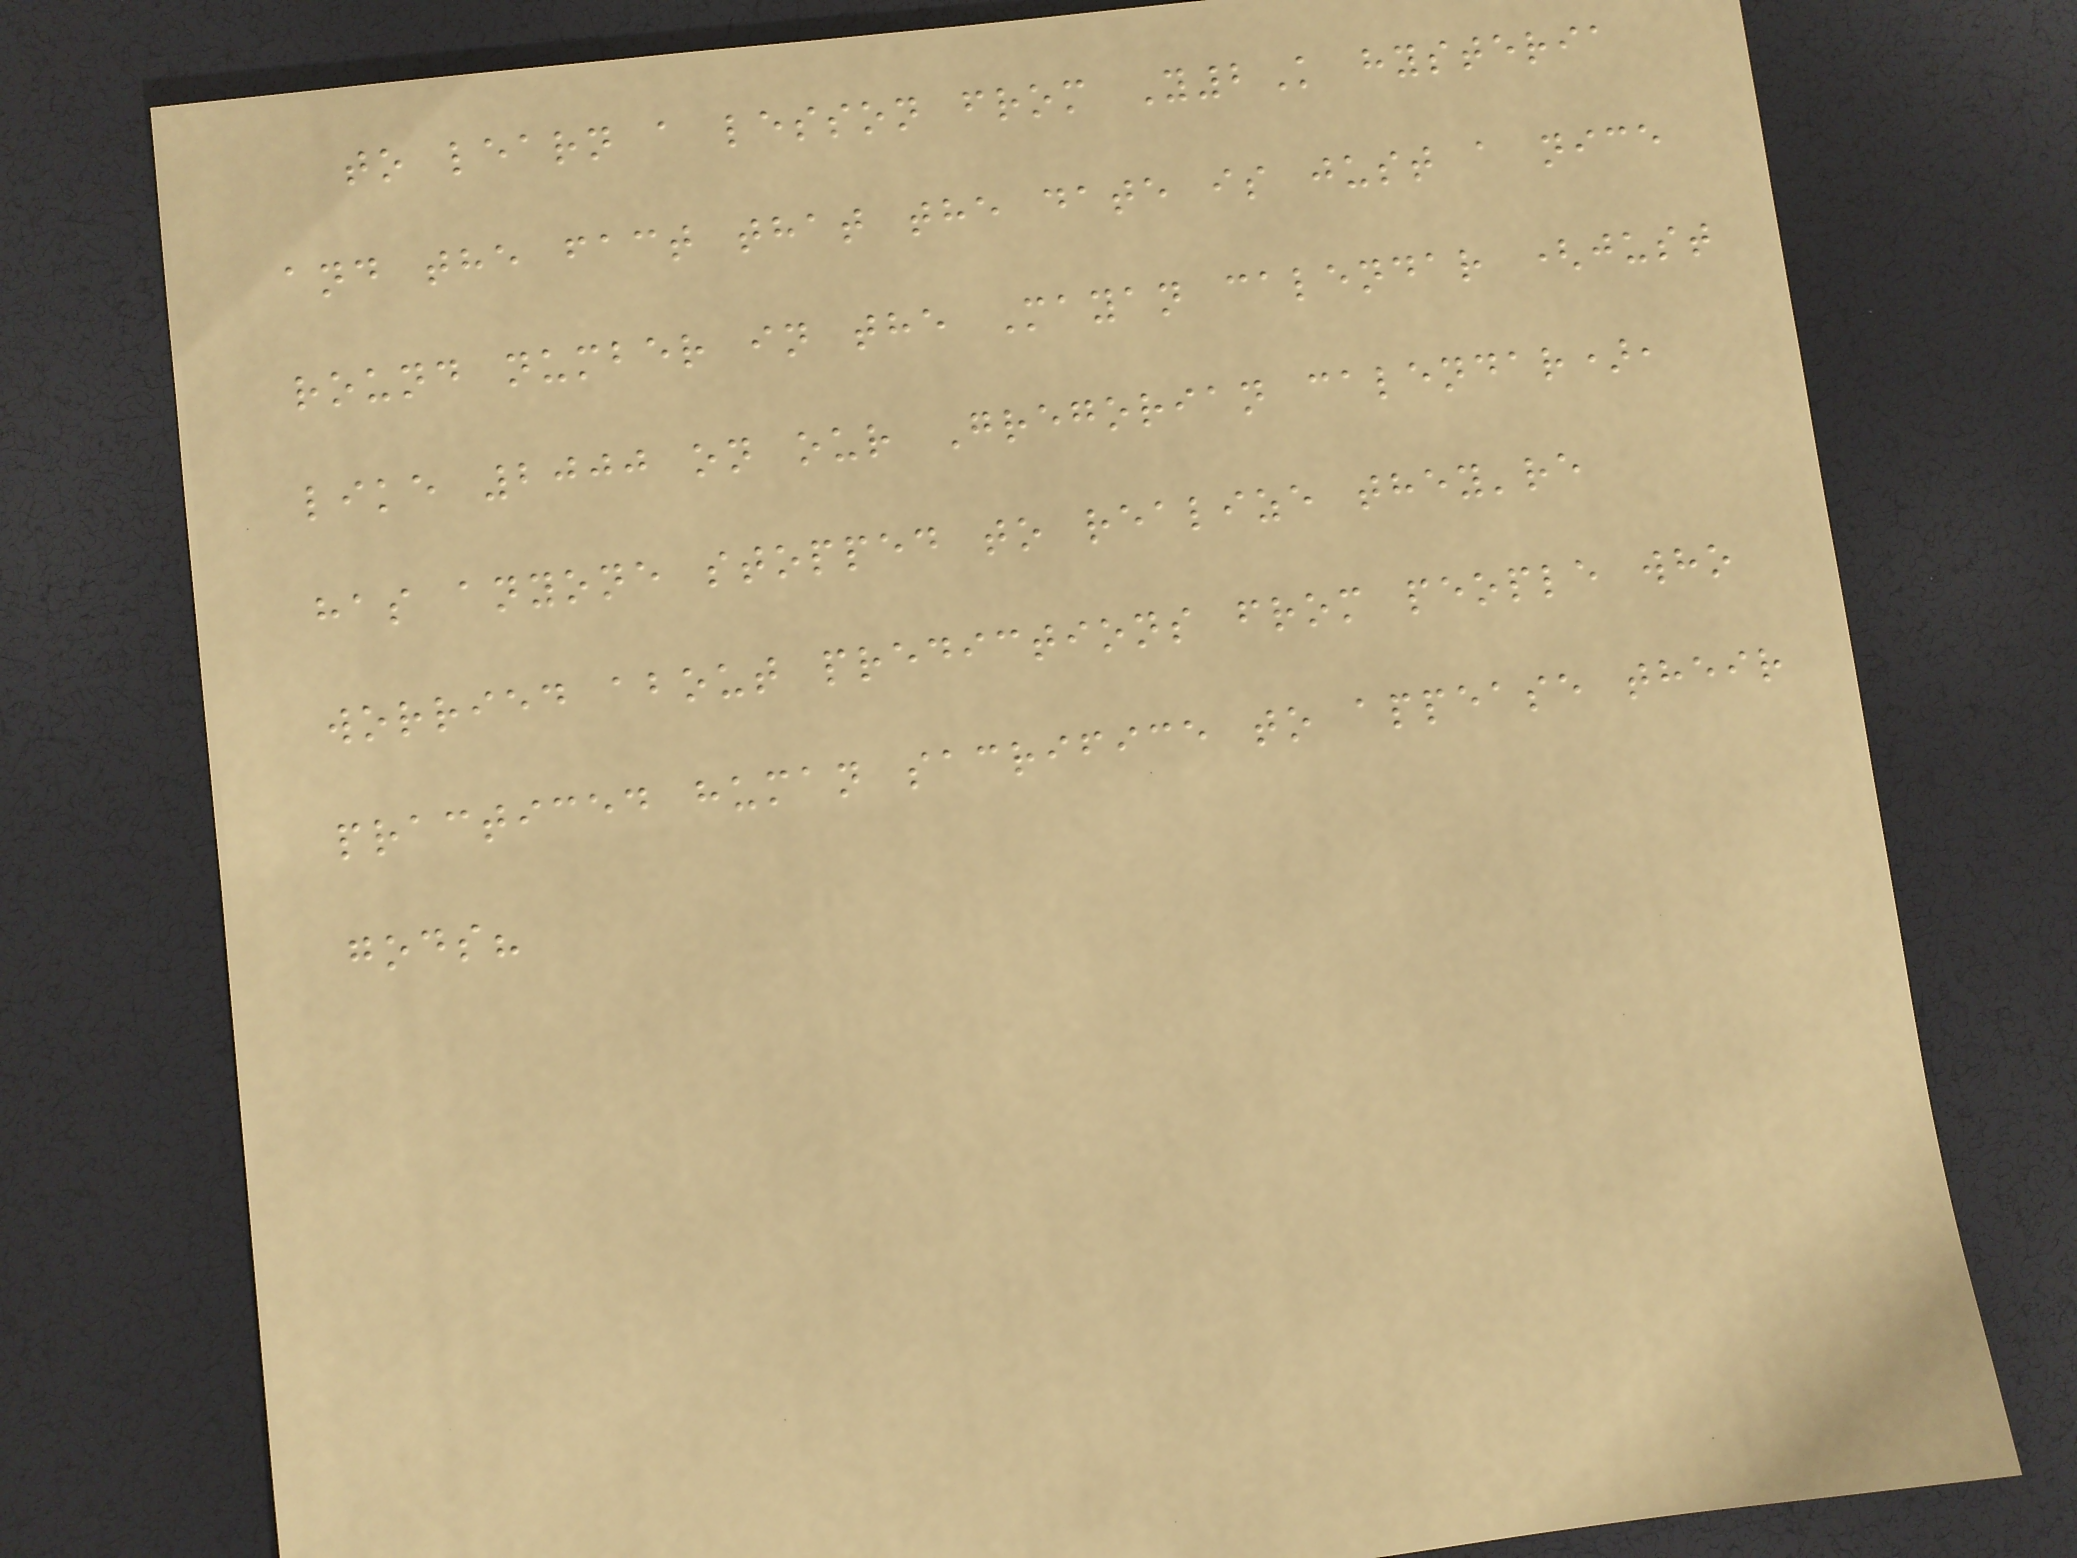to learn a lesson from Y2K hysteria
and the fact that the date is just a nice
round number in the Mayan calendar (just
like 2000 on our Gregorian calendar),
has anyone stopped to realize they're
worried about predictions from people who
practiced human sacrifice to appease their
gods?
